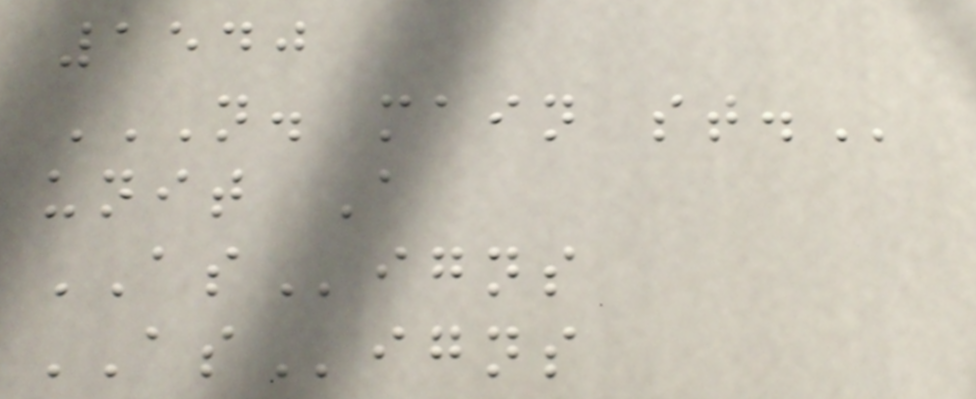1540
N. MAIN ST.
unit A
ASigns
ASigns
